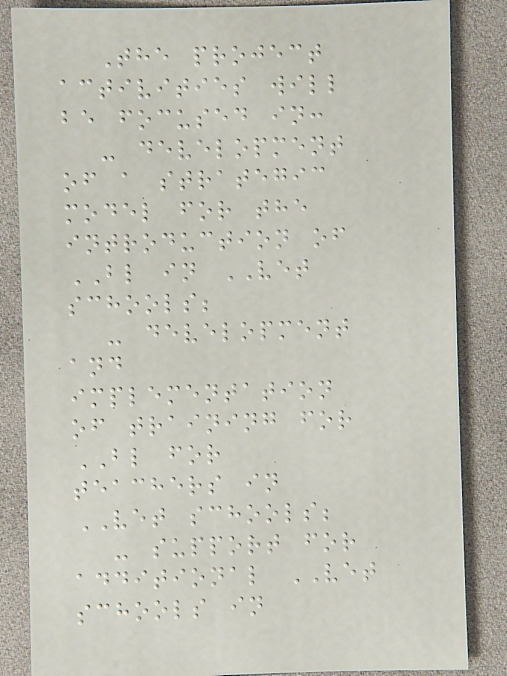The project
activities will
be focused in:
- development
of a strategic
model for the
introduction of
BL in VET
schools;
- development
and
implementation
of training for
BL for
teachers in
VET schools;
- support for
additional VET
schools in
